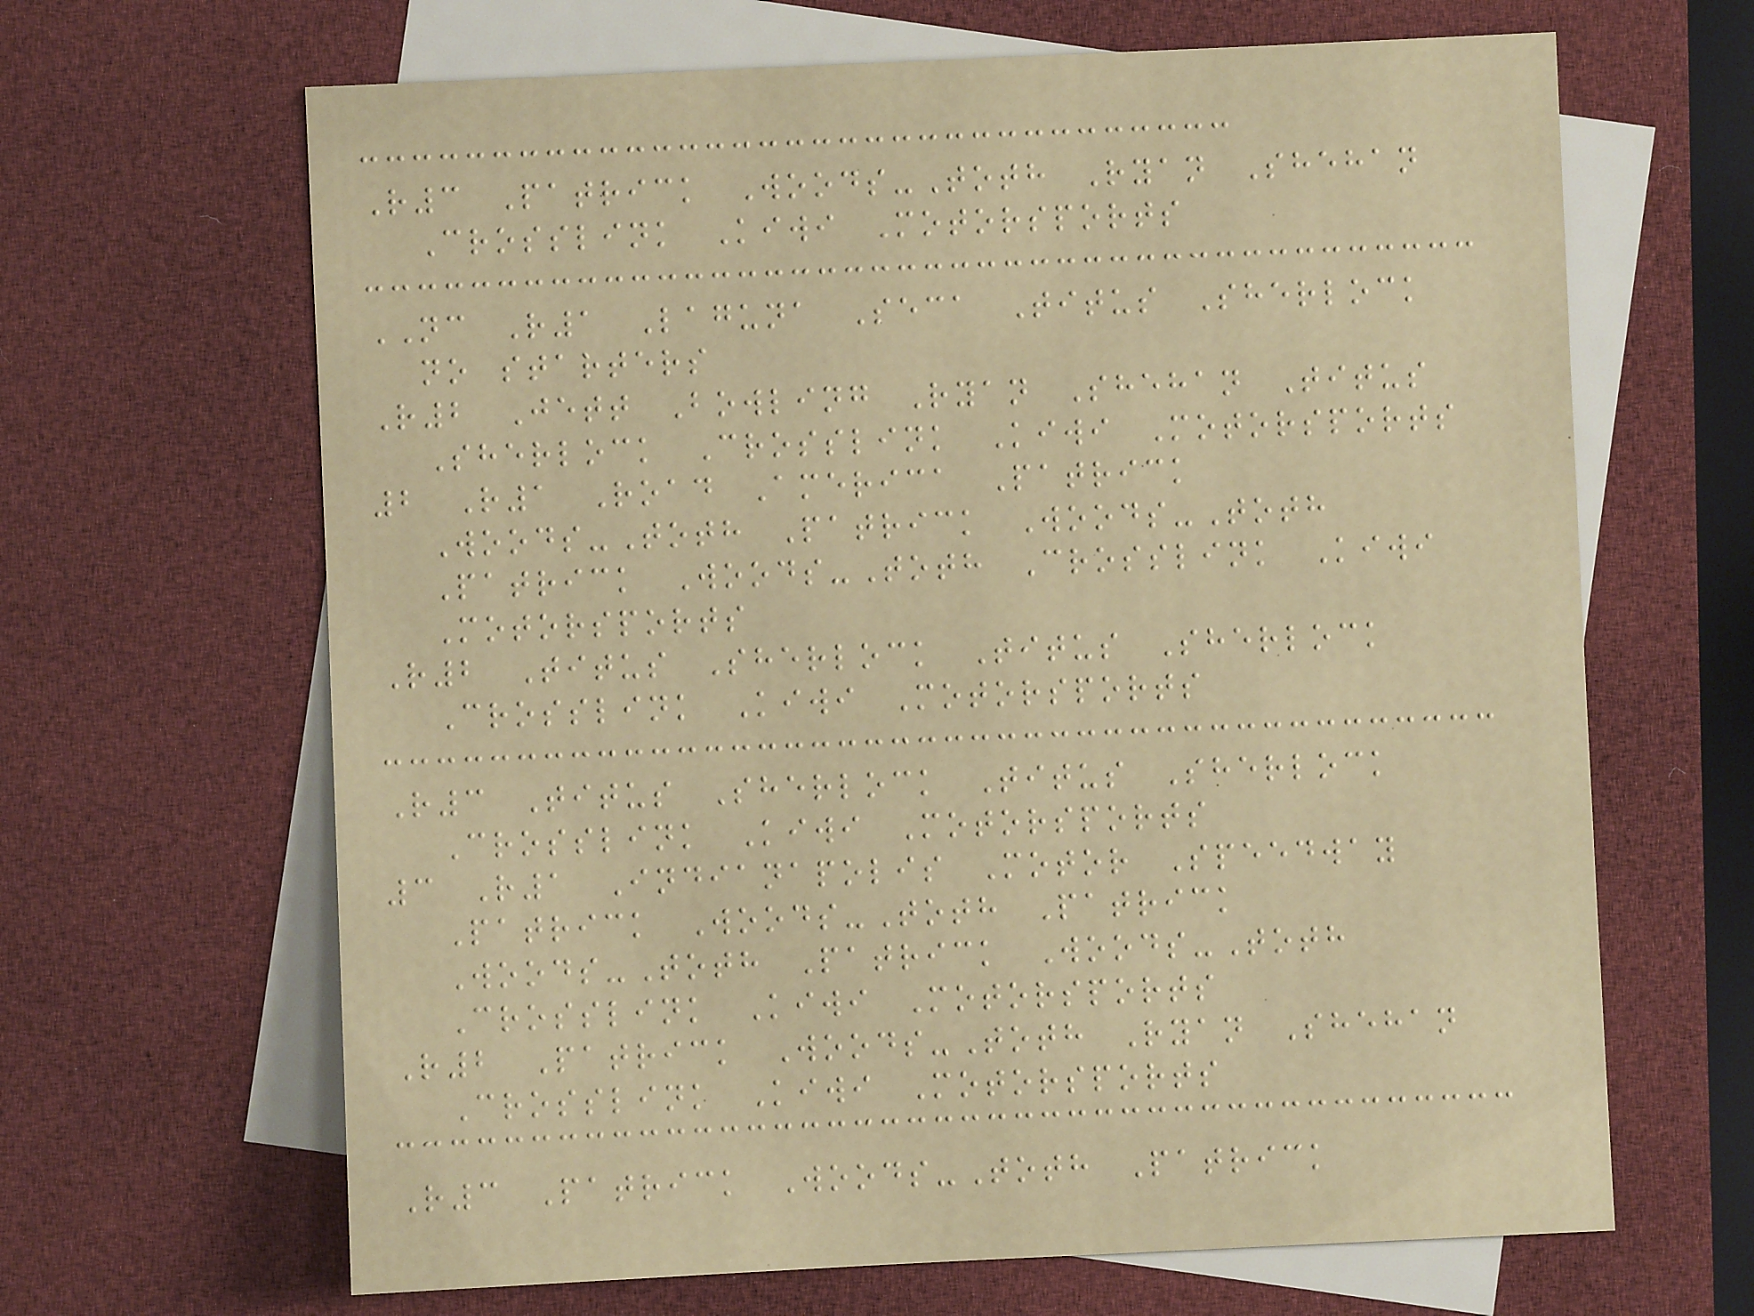R3 Patrick Woods-Toth Ryan Shehan
Crosslink Kiwi Motorsports
NC R1 Laguna Seca Titus Sherlock
no starters
R2 Jett Bowling Ryan Shehan Titus
Sherlock Crosslink Kiwi Motorsports
2 R1 Road America Patrick
Woods-Toth Patrick Woods-Toth
Patrick Woods-Toth Crosslink Kiwi
Motorsports
R2 Titus Sherlock Titus Sherlock
Crosslink Kiwi Motorsports
R3 Titus Sherlock Titus Sherlock
Crosslink Kiwi Motorsports
3 R1 Indianapolis Motor Speedway
Patrick Woods-Toth Patrick
Woods-Toth Patrick Woods-Toth
Crosslink Kiwi Motorsports
R2 Patrick Woods-Toth Ryan Shehan
Crosslink Kiwi Motorsports
R3 Patrick Woods-Toth Patrick
